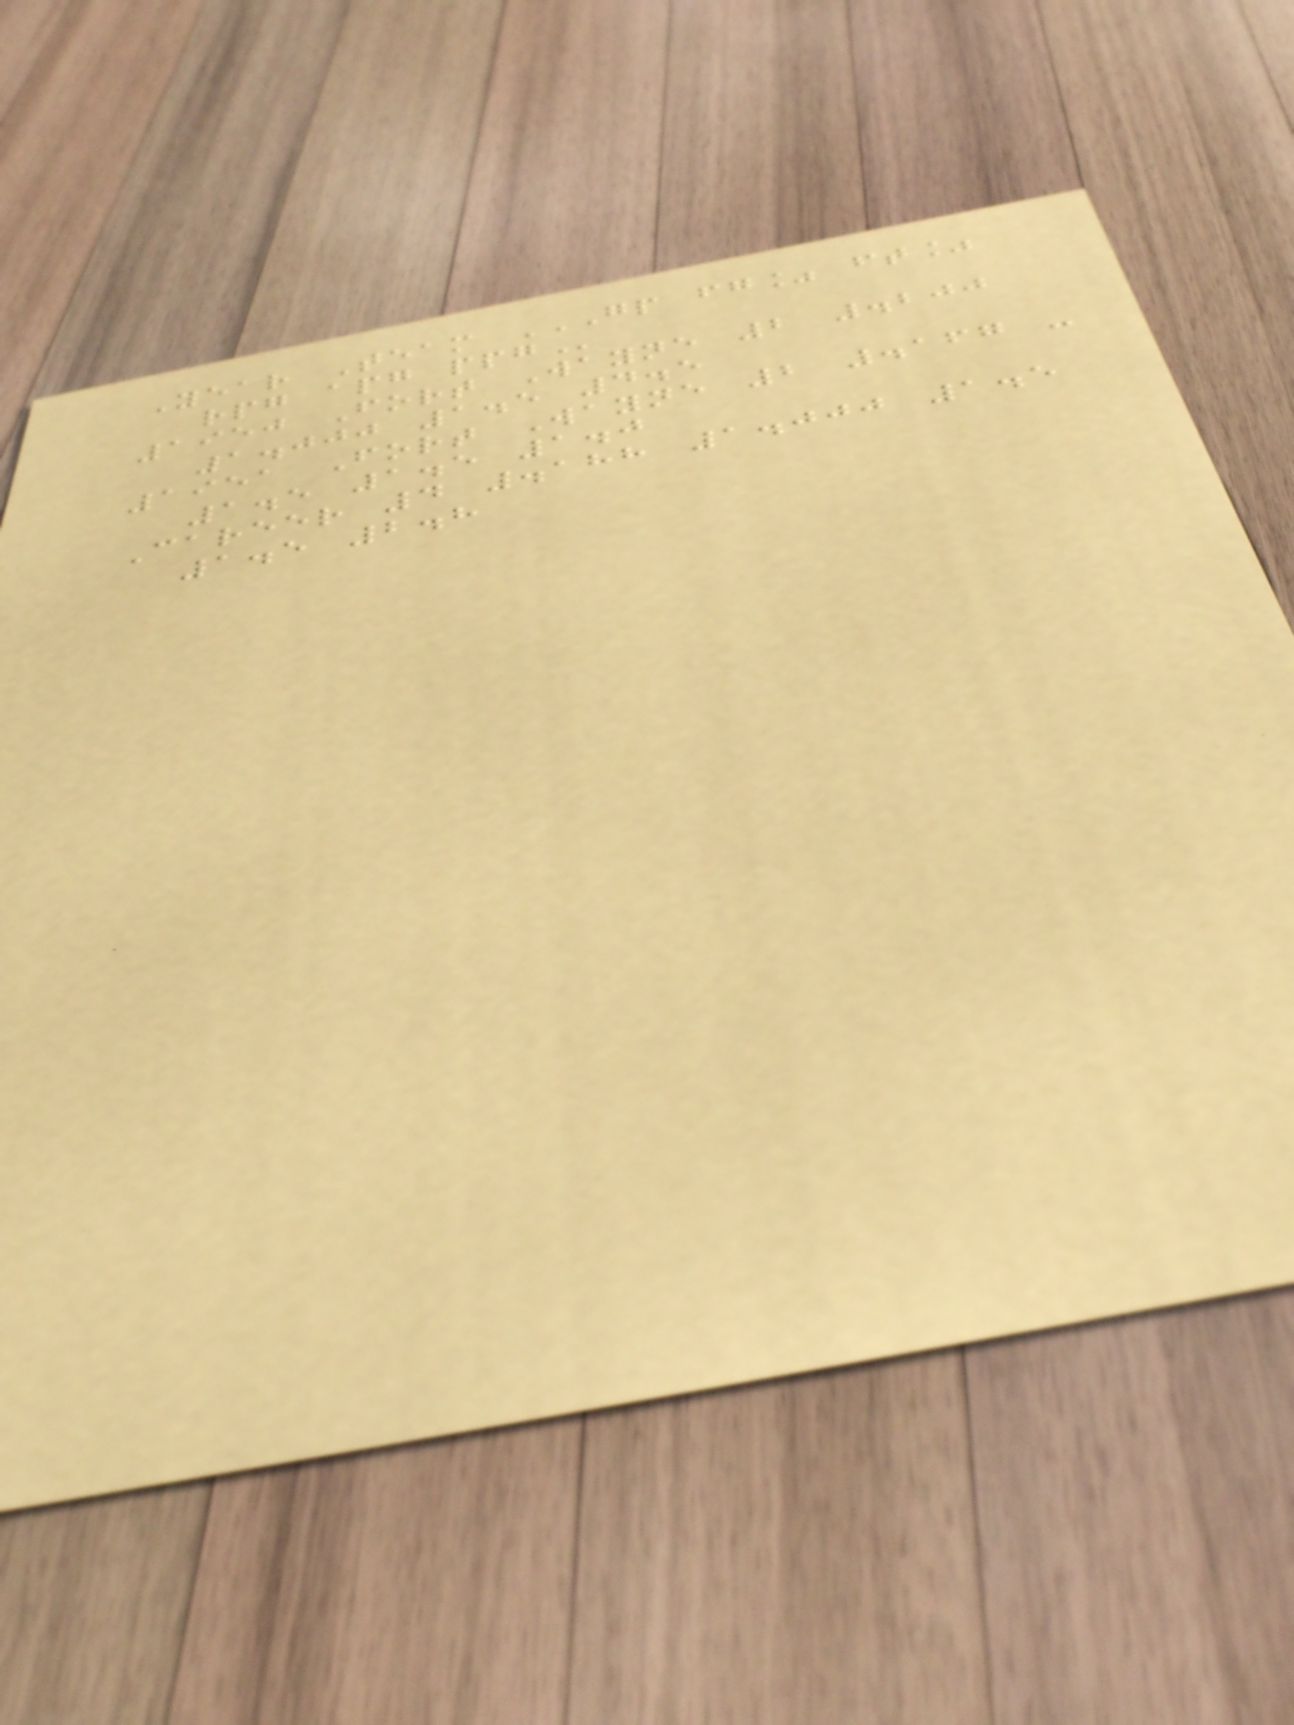Year Team GP FG% FT%
RPG APG PPG
1950 Fort Wayne 2 .200
1.000 1.5 4.5
1951 Fort Wayne 2 .167 -
1.5 1.5 1.0
Career 4 .188 1.000 1.5
1.5 2.8
